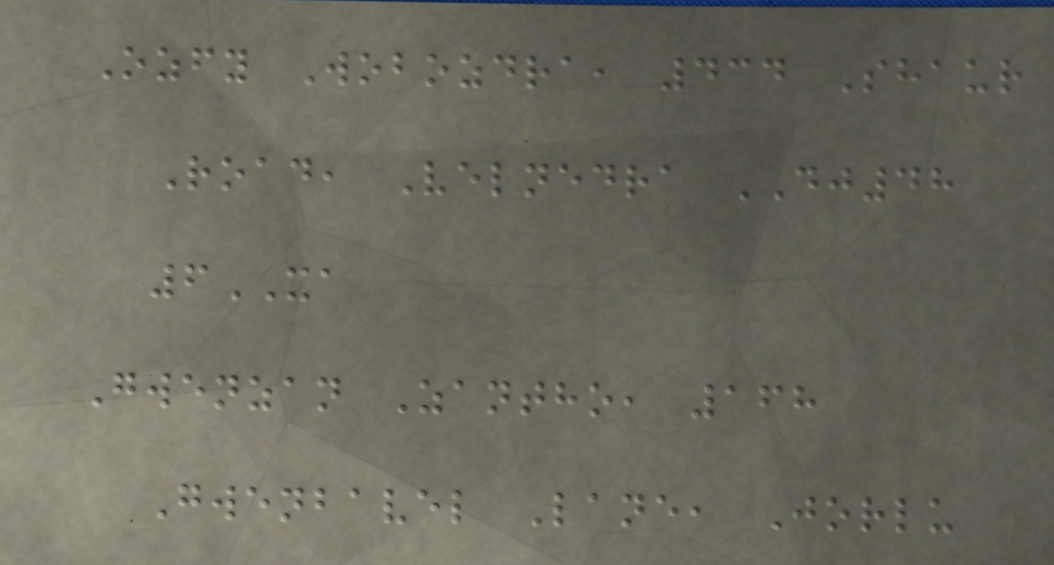Ozfy Wobozdra, 434 Shaur
Road, Velnedra DJ48
6XA
Gwenzan Zantho, 168
Gwenbavel Lane, Jorlu
